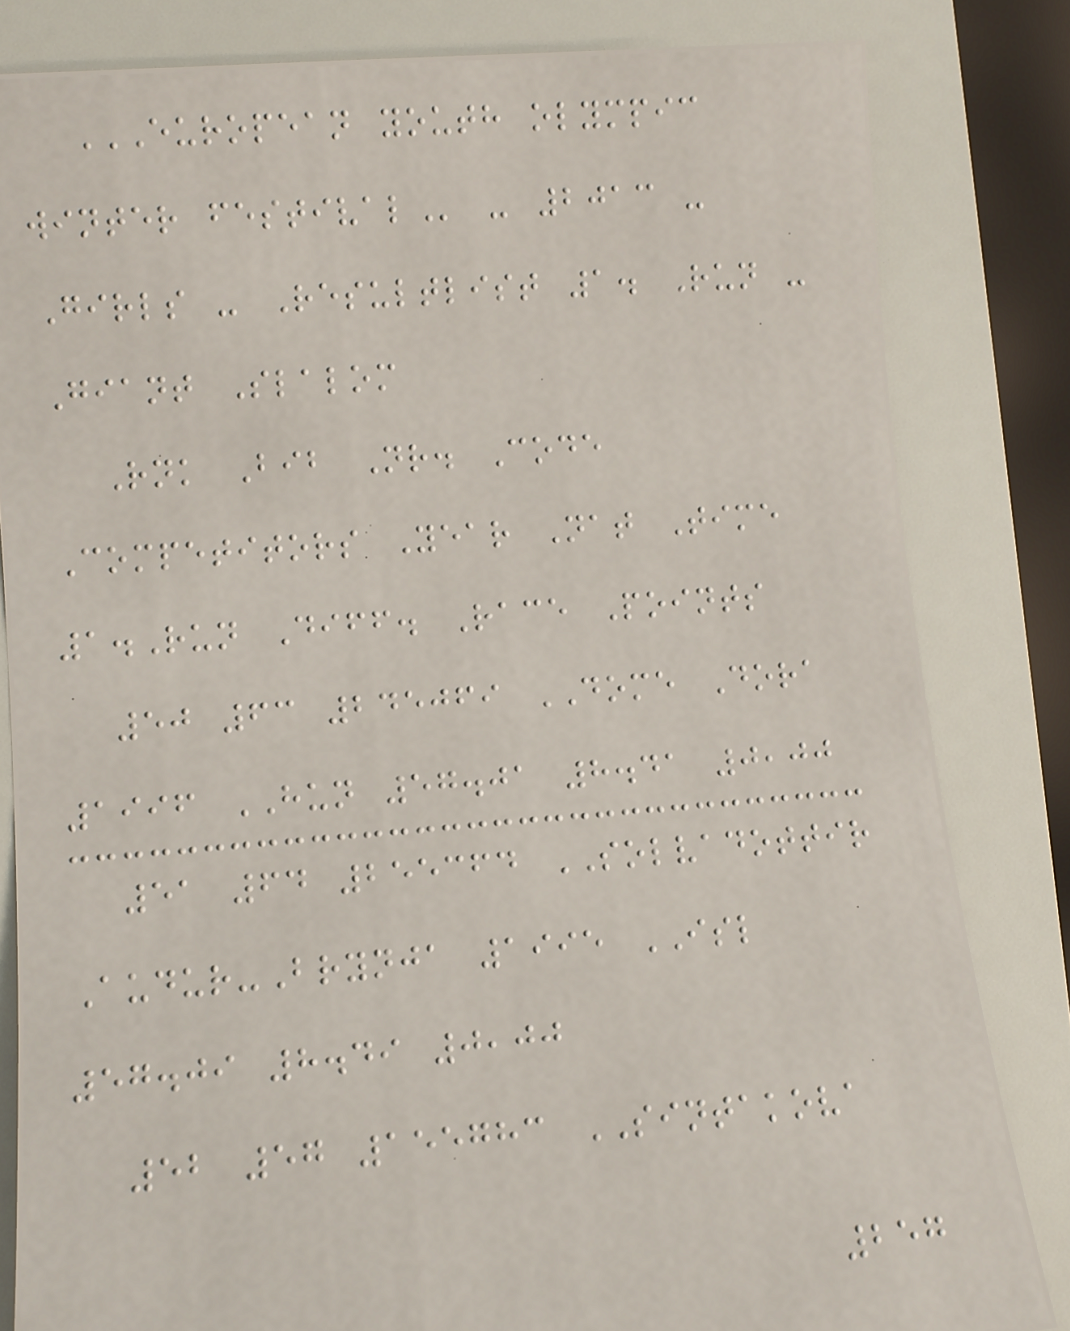EUROPEAN YOUTH OLYMPIC
WINTER FESTIVAL - 2013 -
Girls - Resultlist 1. Run -
Giant Slalom
Rnk Bib Nr. Code
Competitors Year Nat Time
1.Run Diff. Race Points
50 63 245069 DOME Dora
1996 HUN 57.01 8.41 0,00
51 64 255364 SOLVADOTTIR
Audur-Brynja 1995 ISL
57.09 8.49 0,00
52 57 155783 SINTAKOVA
257
